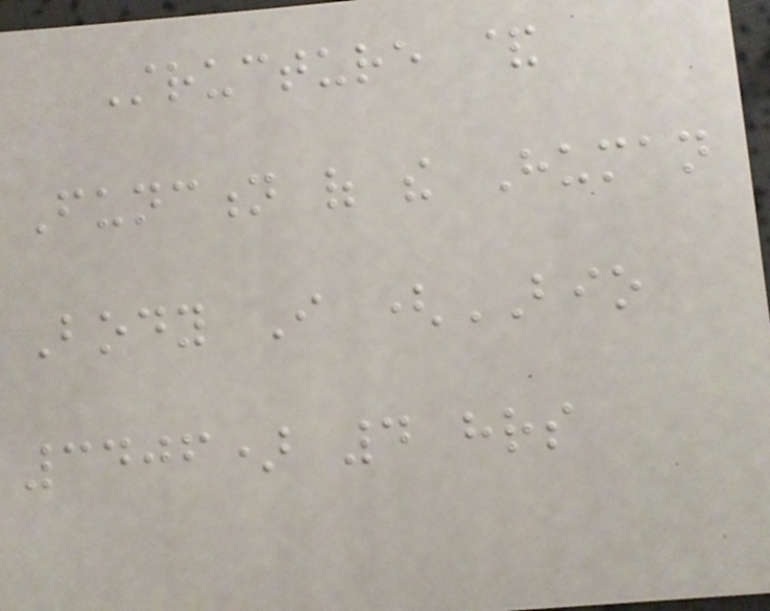Structure &
Function of the Human
Body I (BIO
3406) 4 hrs
